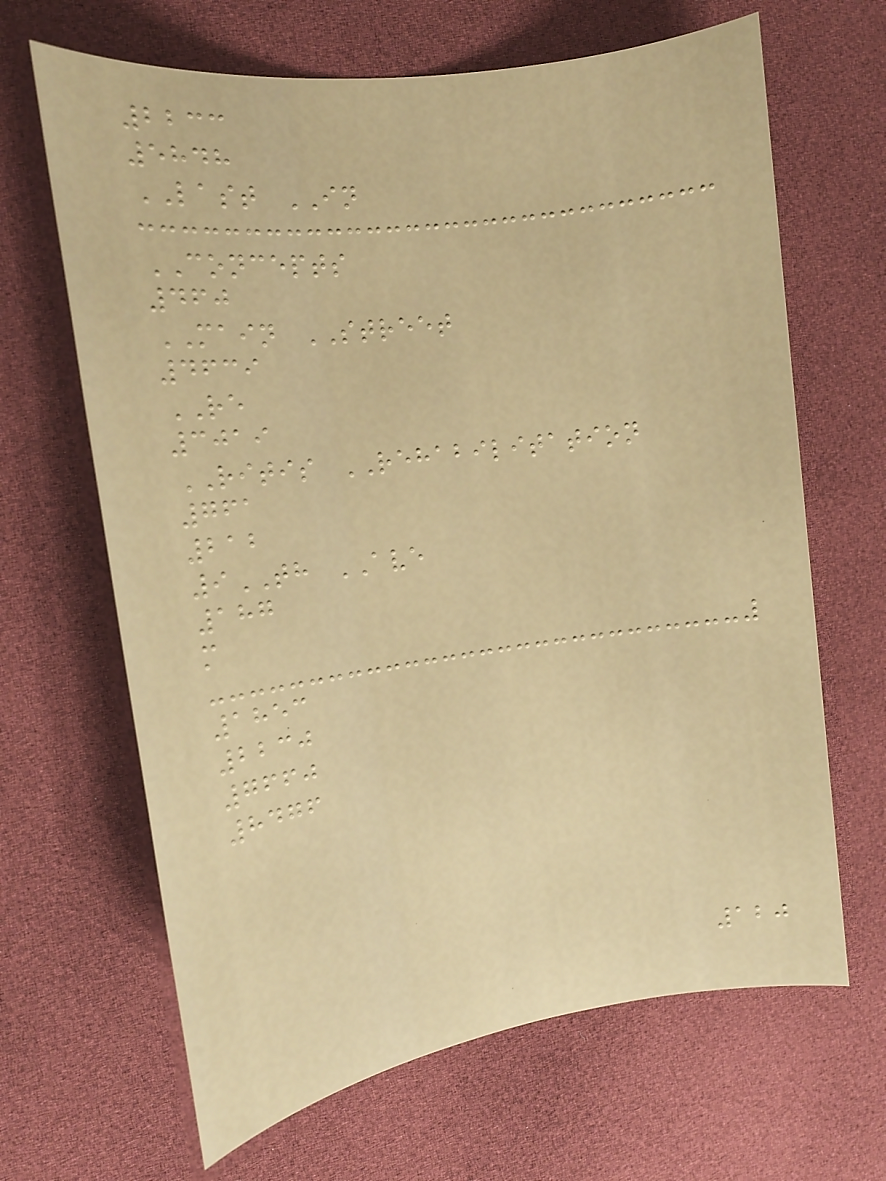2233
5848
LAST IN
CONCEPTS
460
MAIN STREET
4639
RE
3019
RITIS REHABILITATION
761
212
9TH AVE
187
m
1853
2230
7660
8476
120
